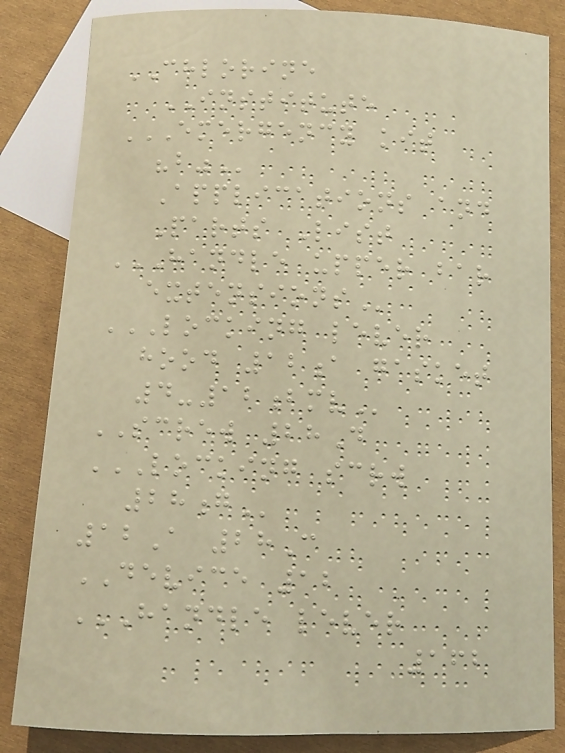CHLORINE
INSTITUTE
EMERGENCY KIT
"B"
Applications and
Parts List
HANDLE UPPER BAR
EXTENSIONS
LOCKING LEVER
HOOD 12A GASKET
4-12BMV
SCREW 28D
LOCKING SCRW
28G
12A 28C
DEVICE 12
HANDLE LEVER
162
